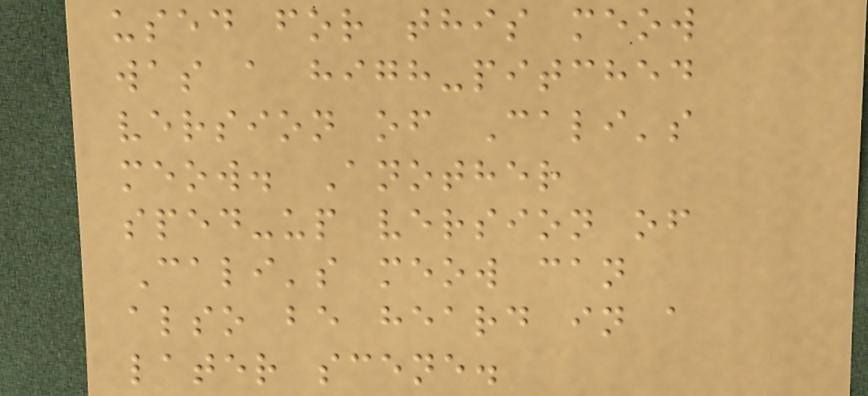used for this meow
was a high-pitched
version of Cali's
meow. Another
sped-up version of
Cali's meow can
also be heard in a
later scene.
